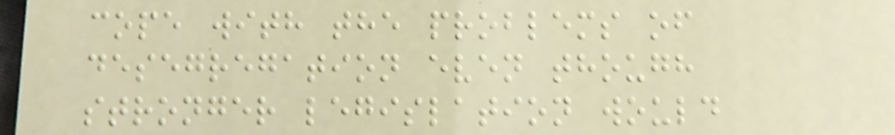cope with the problems of
desegregation even though
stronger legislation would
